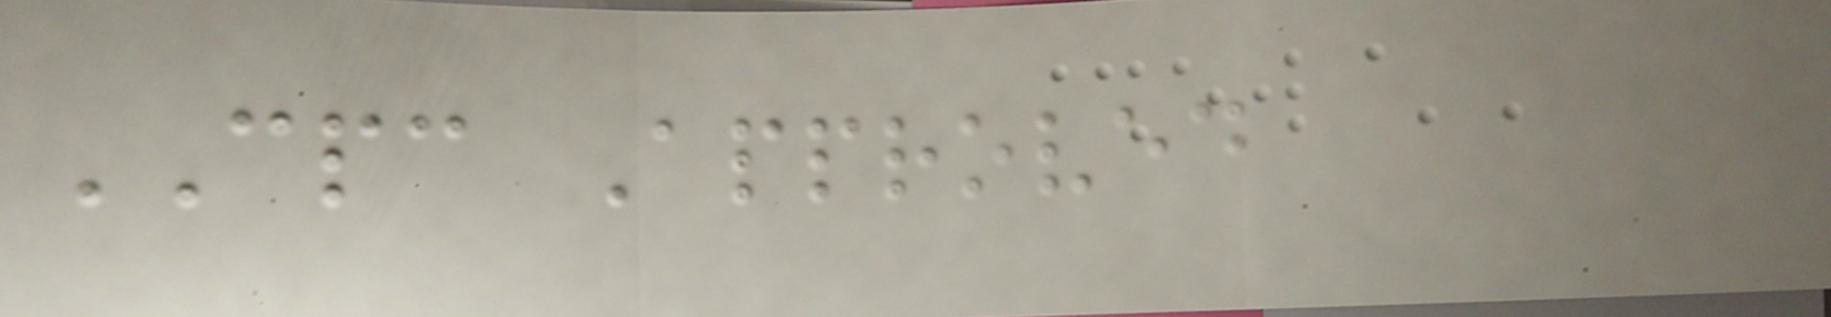CPC Approved
